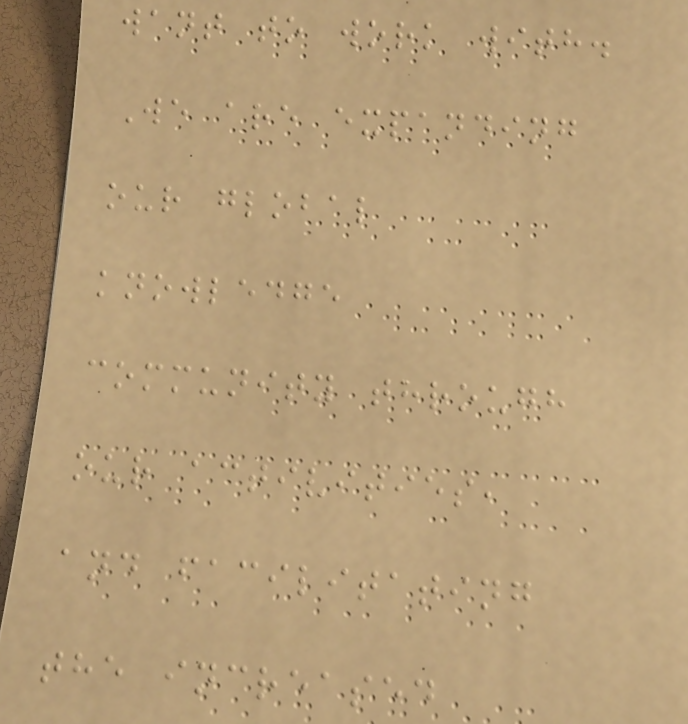want to work with.
We are expanding
our global
knowledge
community through
our activities,
and facilitating
the increased
